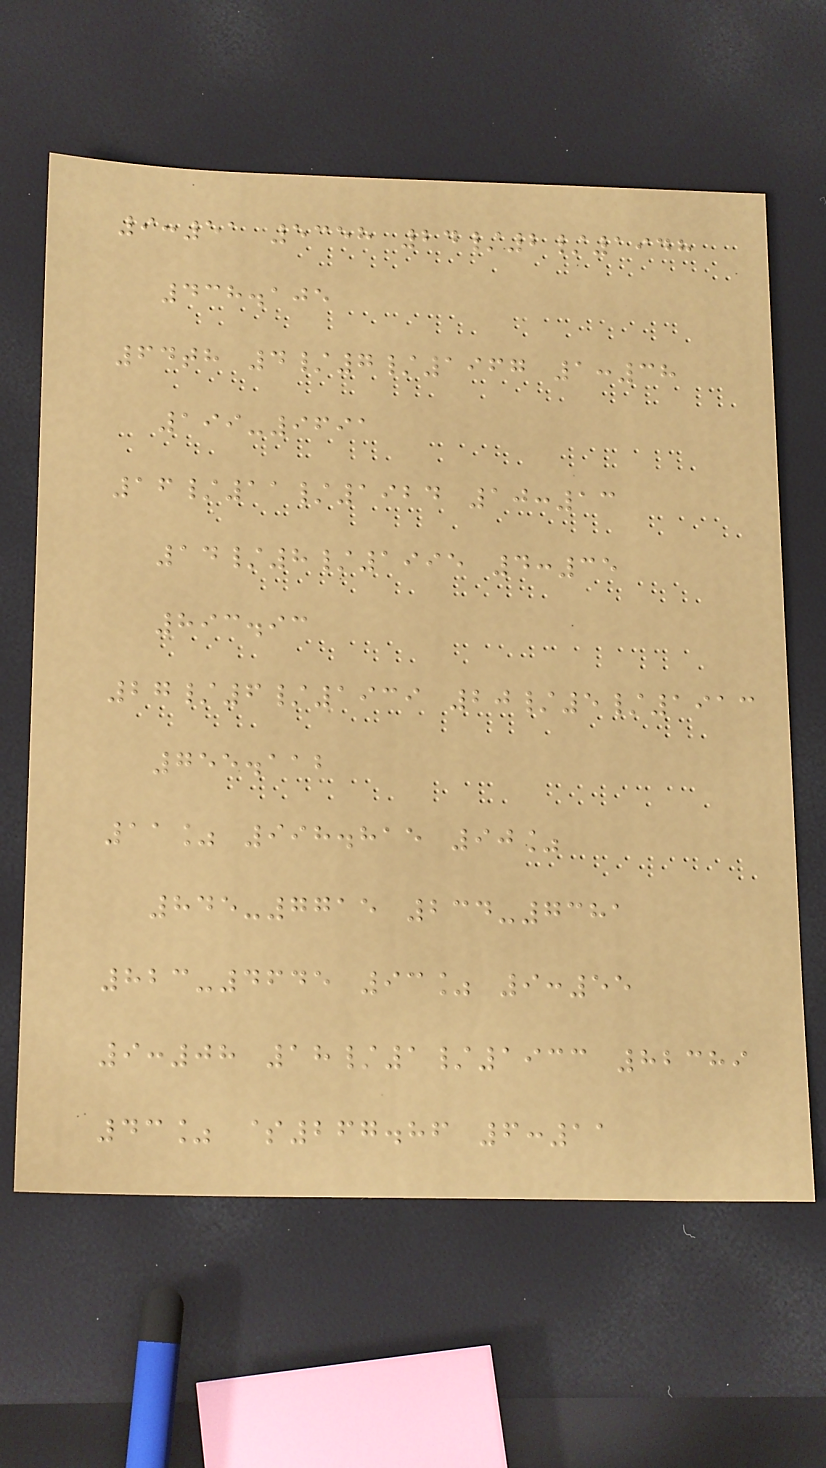9:51 5358 24/2/1948
438.105
64th 4/7/1967 1:38
199-9691
16/11/1924 10:13
14/8/1995 4:35
893.93
27/6/1939 20/5/1913
755.112
11% 998.815 90%
845-7715 234-7381
823-4645 93% 9:55
9:08 18/1/1933 82389
43% $267.86 6:11
